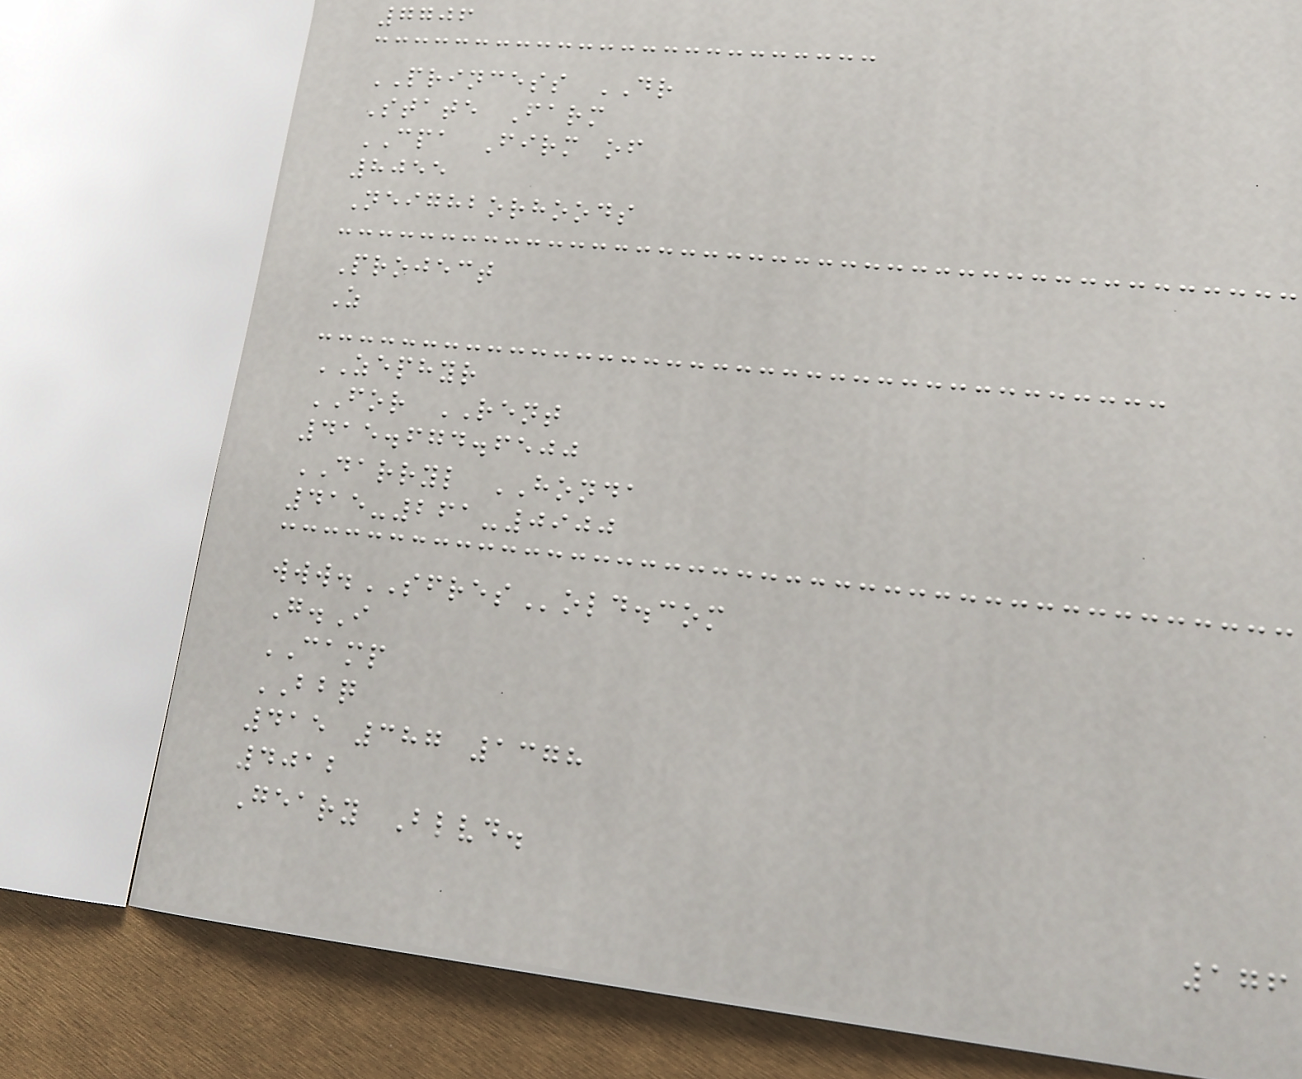7706
PRINCESS DR
State Farm
CPA Firm of
8055
Neighborhoods
Project
Z
ZEPHYR
FOR RENT
415.674.6500
DARRYL HONDA
415-261-0900
www.SFRESold.com
G.I
CAMP
BBQ
415 387 1378
4012
Geary Blvd.
176
